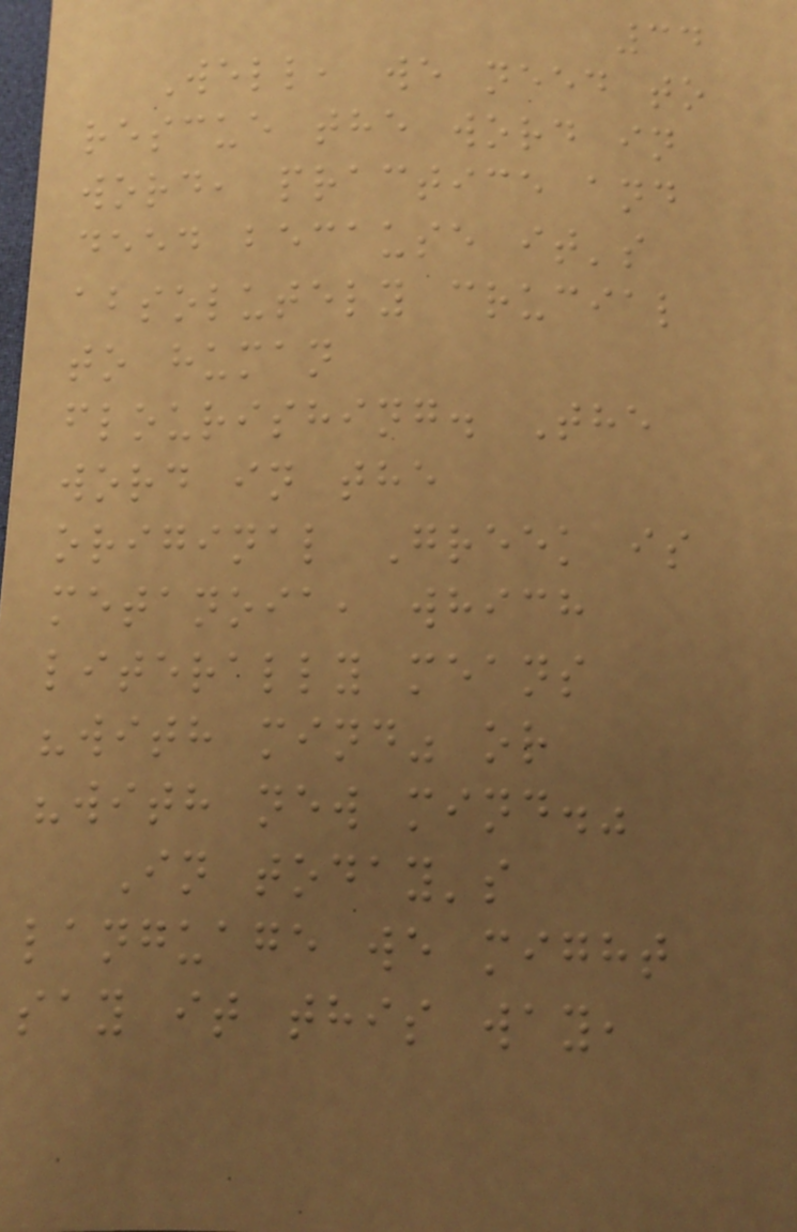34
Well, we need to
rescue the word in
word, practice and
deed because it's
absolutely crucial
to human
flourishing. The
word in the
original Greek is
metanoia, which
literally means
"with mind" or
"with new mind."
In today's
language we might
say it this way,
